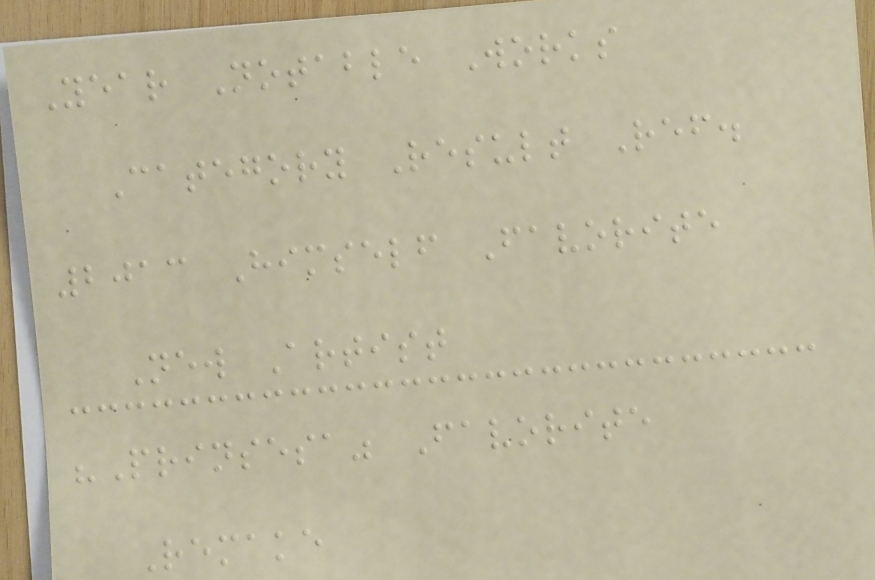Year Notable Works
Category Result Ref.
2013 Himself Favorite
New Artist
"Prinsesa" Favorite
Remake
